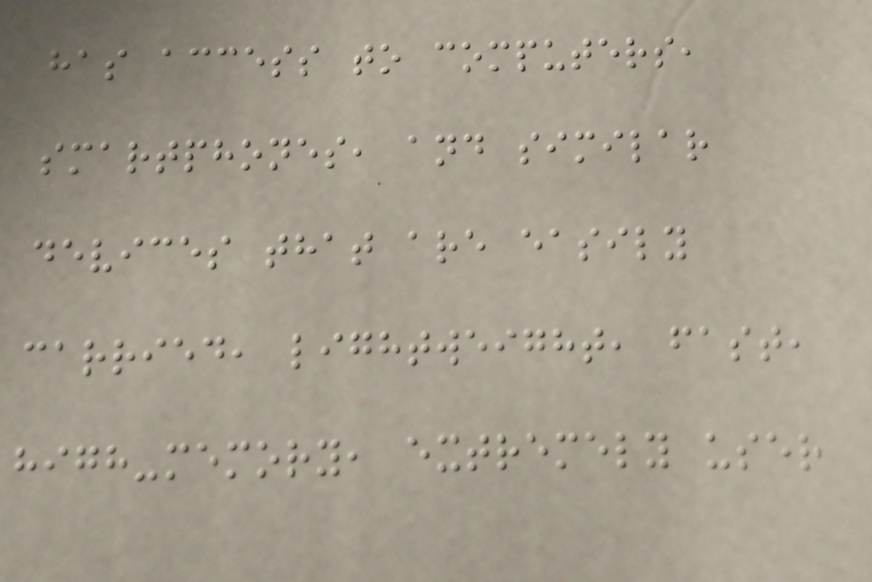has access to computers,
smartphones, and similar
devices that are easily
carried, lightweight, fast,
high-memory, extremely user
